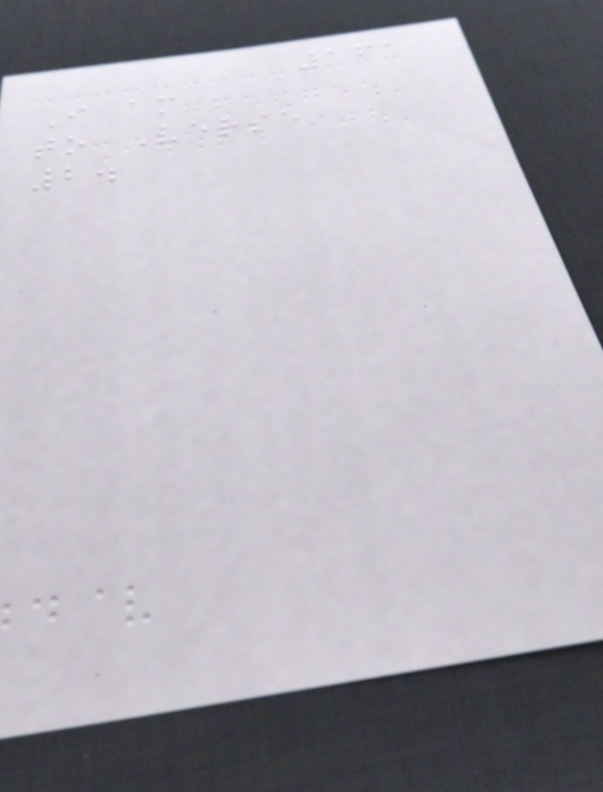161
I am
to Verse
2.
